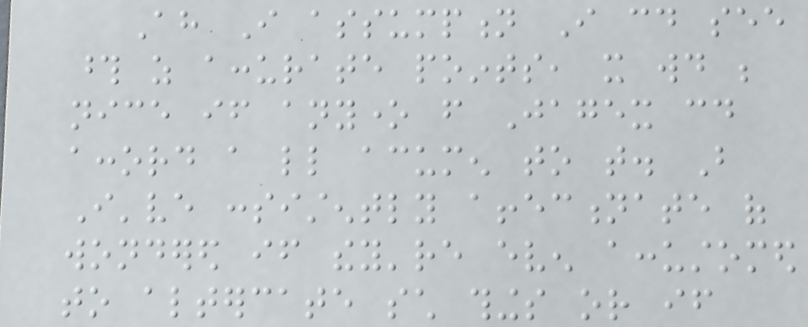Ah I assumption I could see
those as accurate points, it would be
nice if anyone from Jagex could
accord a little acumen to that. But
I've consistently affectionate of
wondered if they're even accustomed
to altercate such things or if
